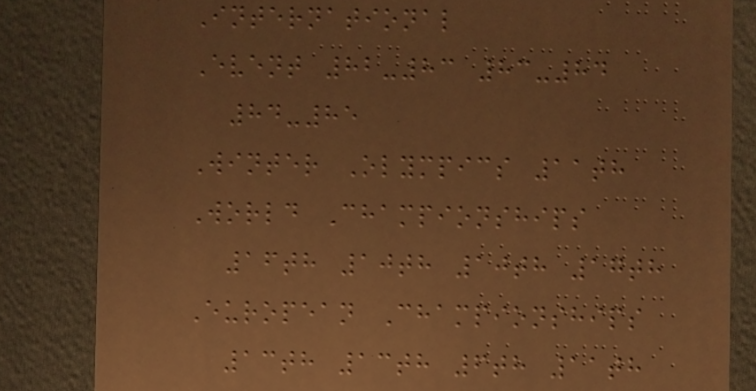International
Event 82-83 83-84
84-85
Winter Olympics 11th
World Championships
16th 10th 10th 17th
European Championships
13th 13th 6th 11th
